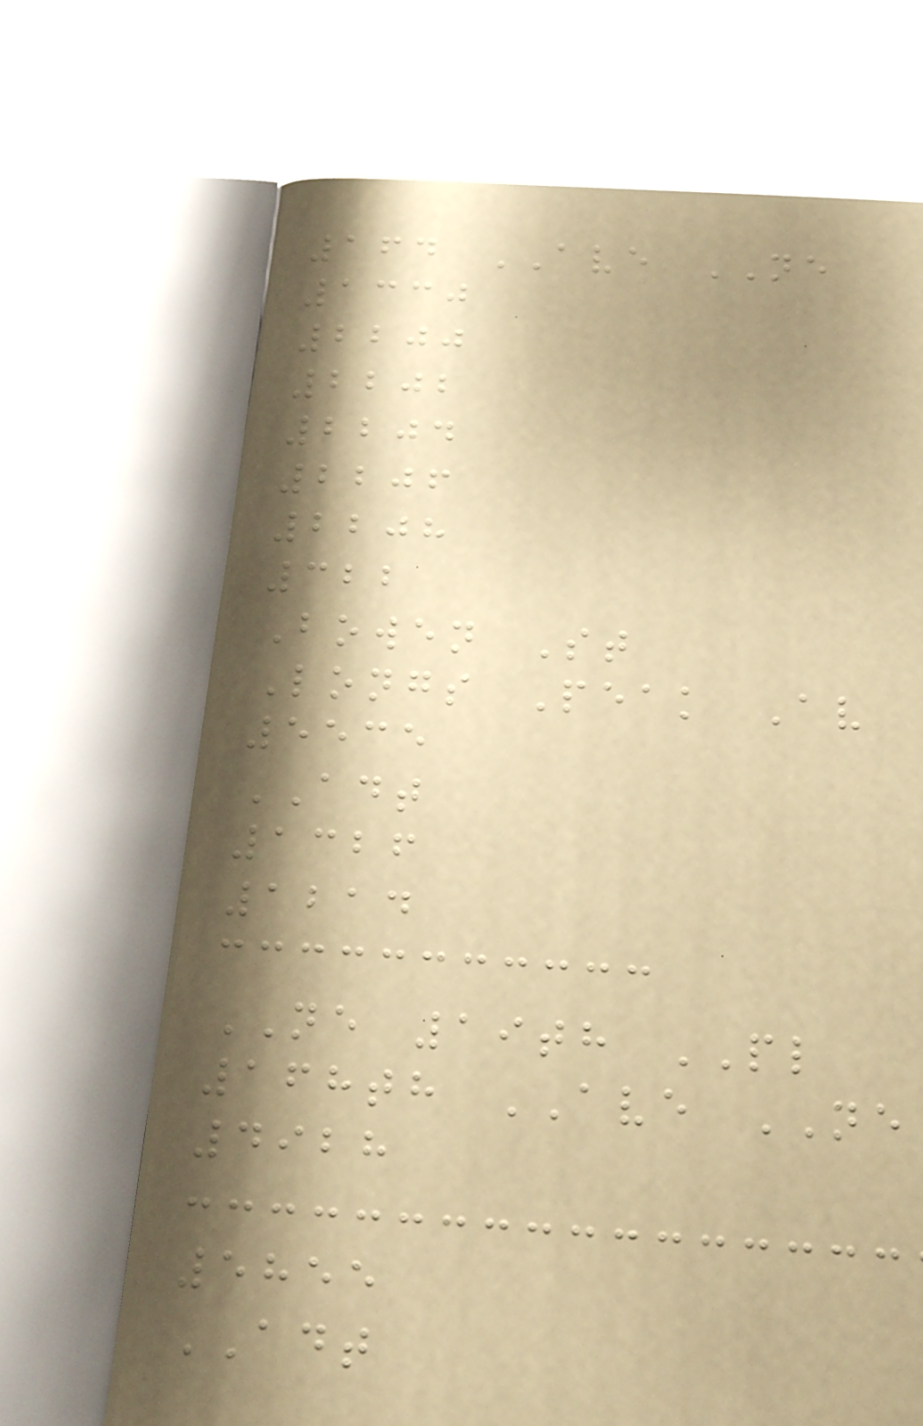164 AVE NE
1330
2200
2202
2204
2206
2208
322
Bowen St
Longs Peak Av
5535
ADT
1326
1214
NE 19th PL
168th AVE NE
4928
5855
ADT
